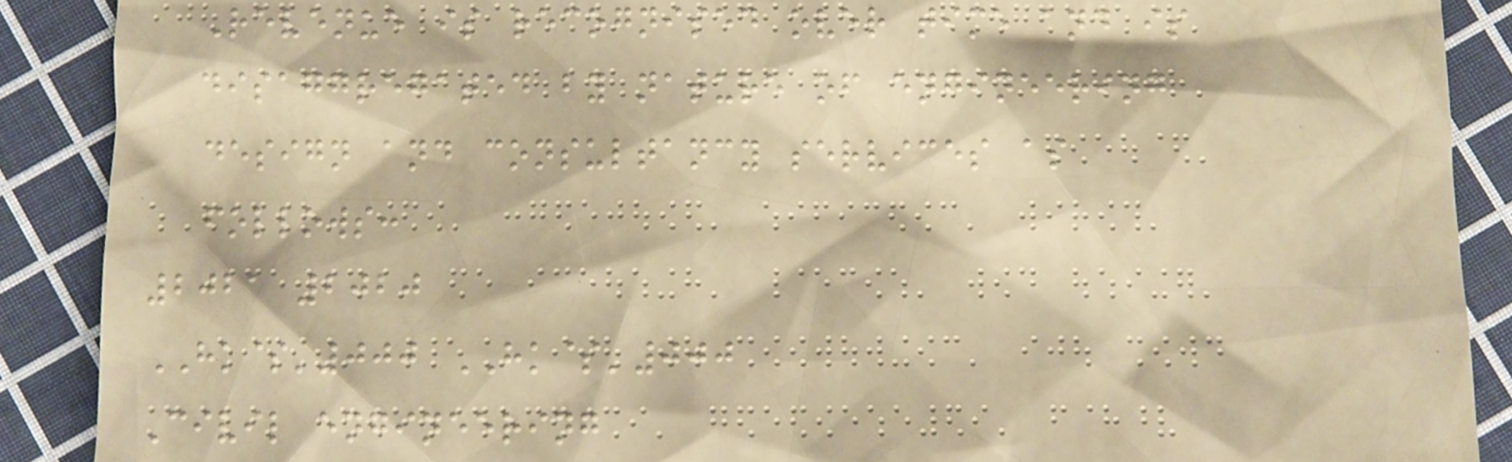Revenue is recognised over time and is
disaggregated by nature of engineering
design and consultancy services as
follows:
2021 2020
HK$'000 HK$'000
Civil engineering
